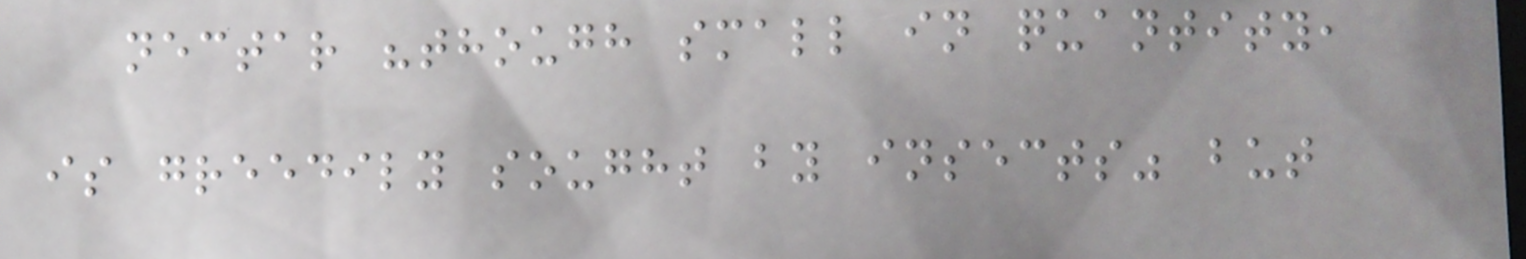nectar "though small in quantity,
is greedily sought by insects" but
